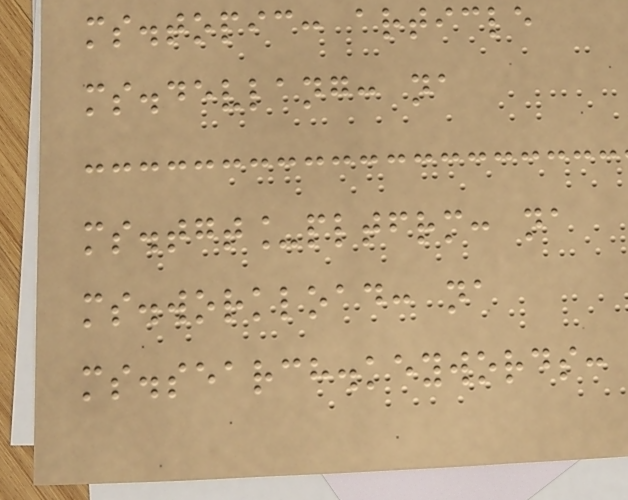ms.topic: article
ms.devlang: na
ms.tgt_pltfrm: na
ms.workload: na
ms.search.keywords:
